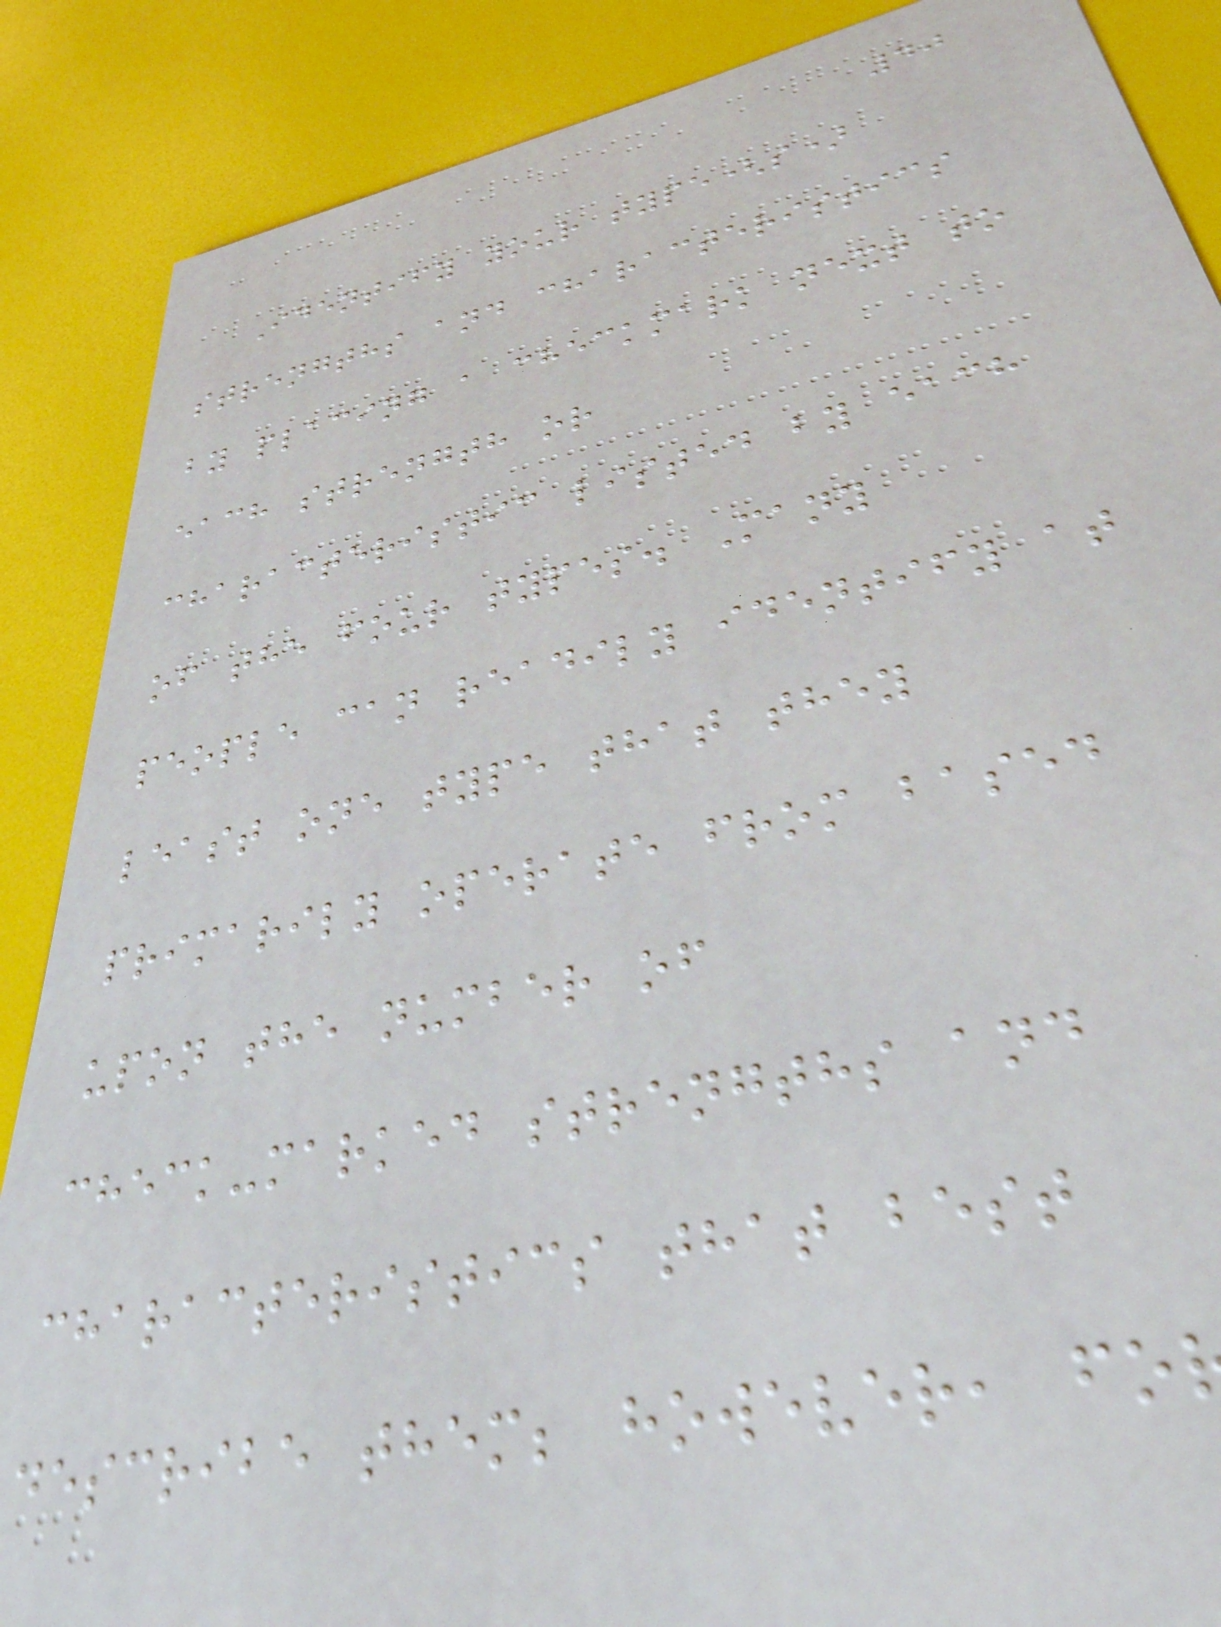40
Identify your type(s)
strengths and characteristics
by placing a checkmark next to
each strength or
characteristic listed by each
of the four types. Many
people can readily identify at
least one type that they
primarily operate from based
upon the number of
check-marked strengths and
characteristics that best
describe them; however, fo
